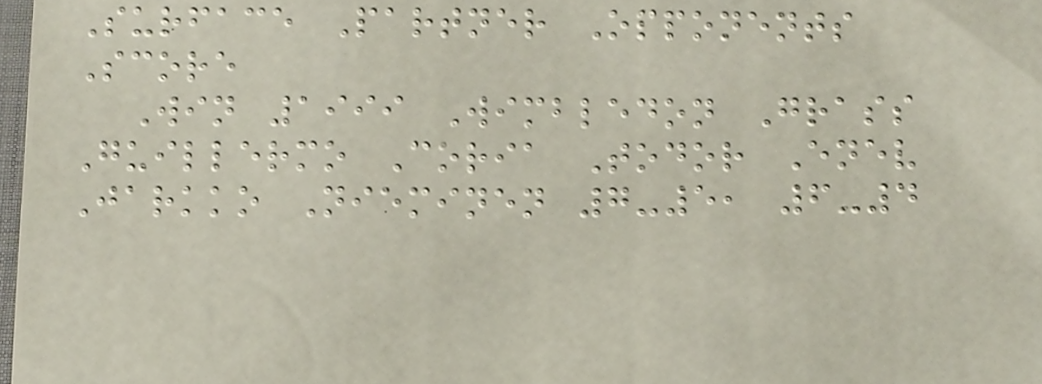Surface Partner Opponents
Score
Win 1999 Wimbledon Grass
Guillermo Coria Todor Enev
Jarkko Nieminen 7-5, 6-4
